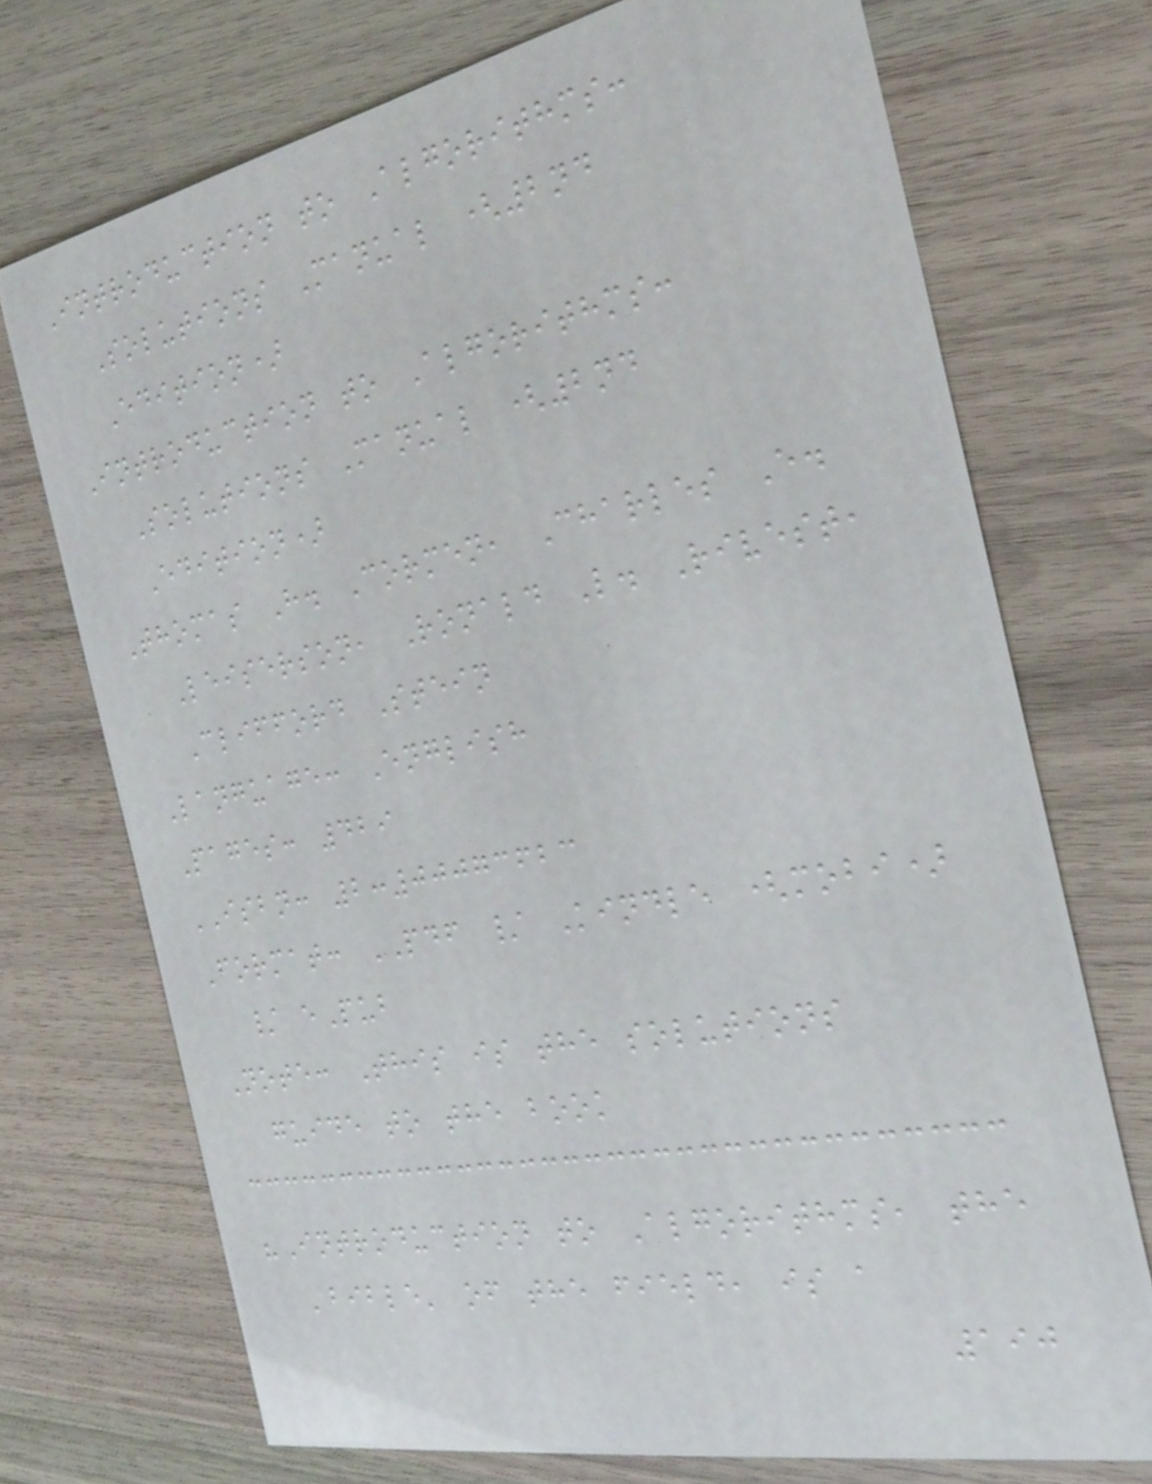Introduction to Algorithms:
Solutions Manual (2nd
Edition)
Introduction to Algorithms:
Solutions Manual (2nd
Edition)
Thomas H. Cormen, Charles E.
Leiserson, Ronald L. Rivest,
Clifford Stein
Language: English
Pages: 429
ISBN: 2:00073623
Format: PDF / Kindle (mobi)
/ ePub
Note: This is the solutions
guide to the book
"Introduction to Algorithms, the
'bible' of the field, is a
190
